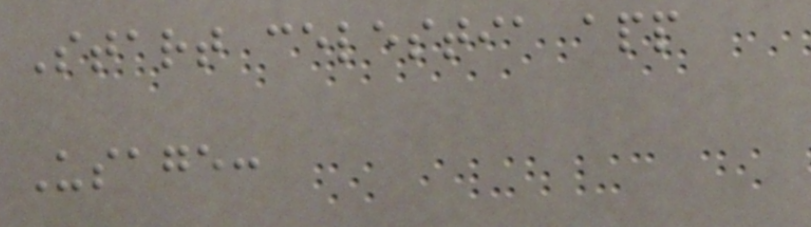Start celestia app
Usage:
